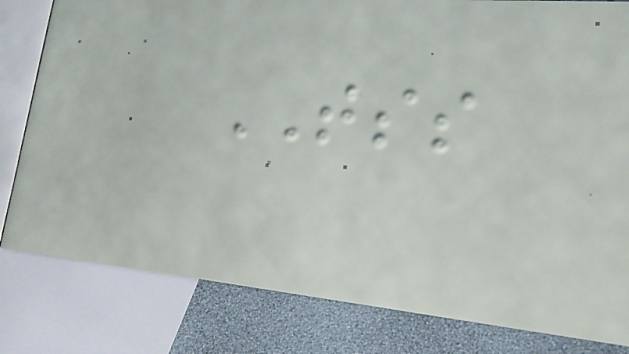TSS
